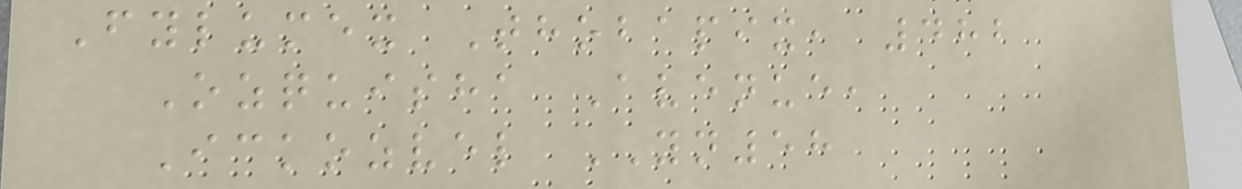Fylumex Thobapix, 482
Ozquisha Avenue,
Ickozvel YN58
